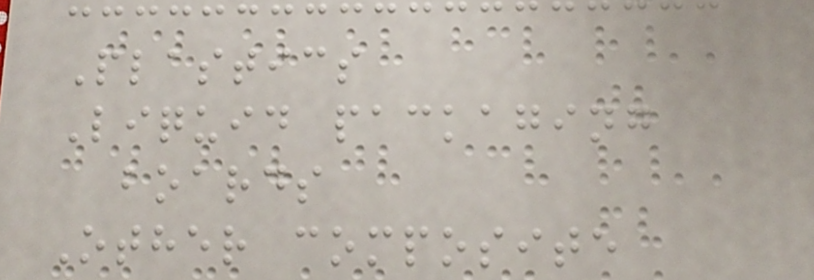Plastics
Liquid packaging
boards
Other composite
